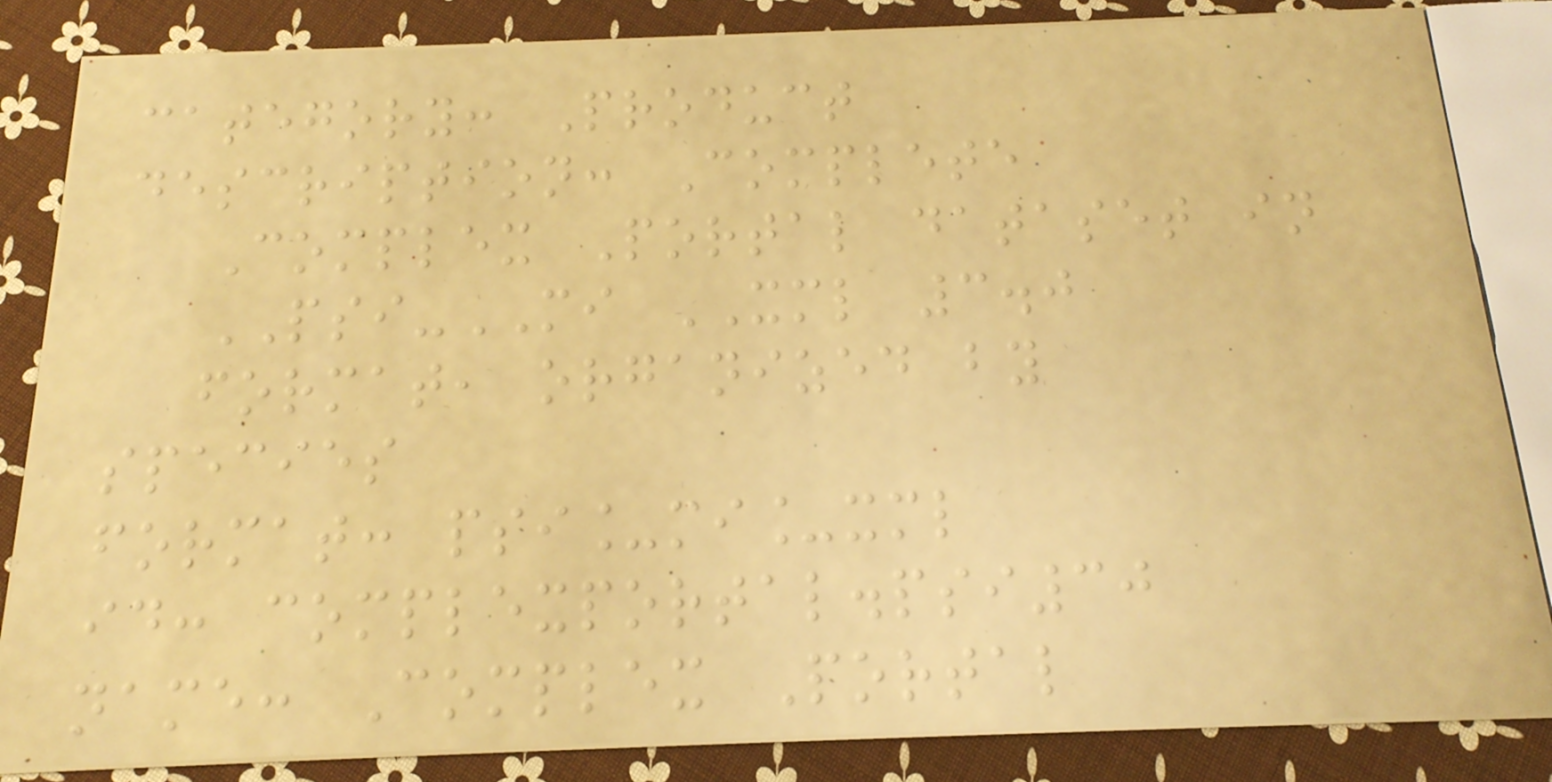category: Product
description: Complete
Complex Portal dataset in
PSI-MI XML 3.0
format, organized by
species
format: psi_mi_xml
id: complexportal.psi30
name: Complex Portal
